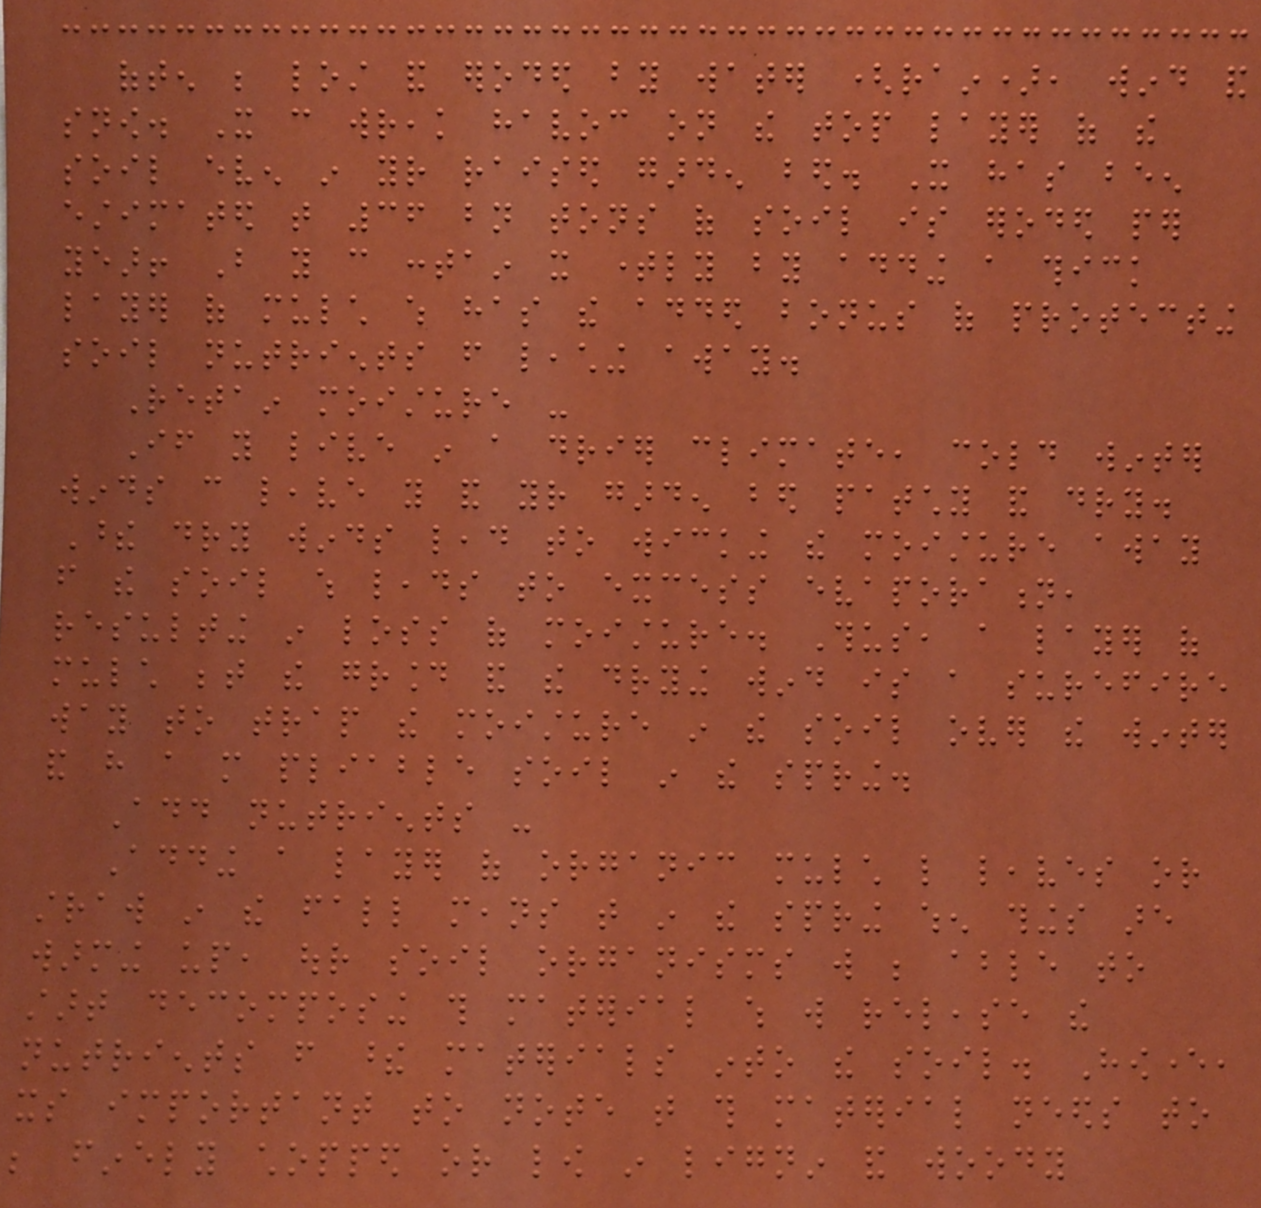often be lost and eroded by water (rain), wind and
snow. It can wreak havoc on the top layer of the
soil even in your raised garden bed. It has been
estimated that 36 bn tons of soil is eroded per
year! But you can contain it timely by adding a thick
layer of mulch which has the added bonus of protecting
soil nutrients from leaching away.
Retain moisture -
If you live in a drier climate, cold winter
winds can leave you and your garden bed patchy and dry.
These dry winds lead to wicking the moisture away
from the soil which leads to excess evaporation,
resulting in loss of moisture. Thus, a layer of
mulch between the ground and the drying wind is a surefire
way to trap the moisture in the soil over the winter
and have a more pliable soil in the spring.
Add nutrients -
Adding a layer of organic mulch like leaves or
straw in the fall means that in the spring when things are
warming up, our soil organisms will be able to
start decomposing this material which will release the
nutrients from these materials into the soil. However,
its important to note that this material needs to
be finely chopped or low in lignin and woody
